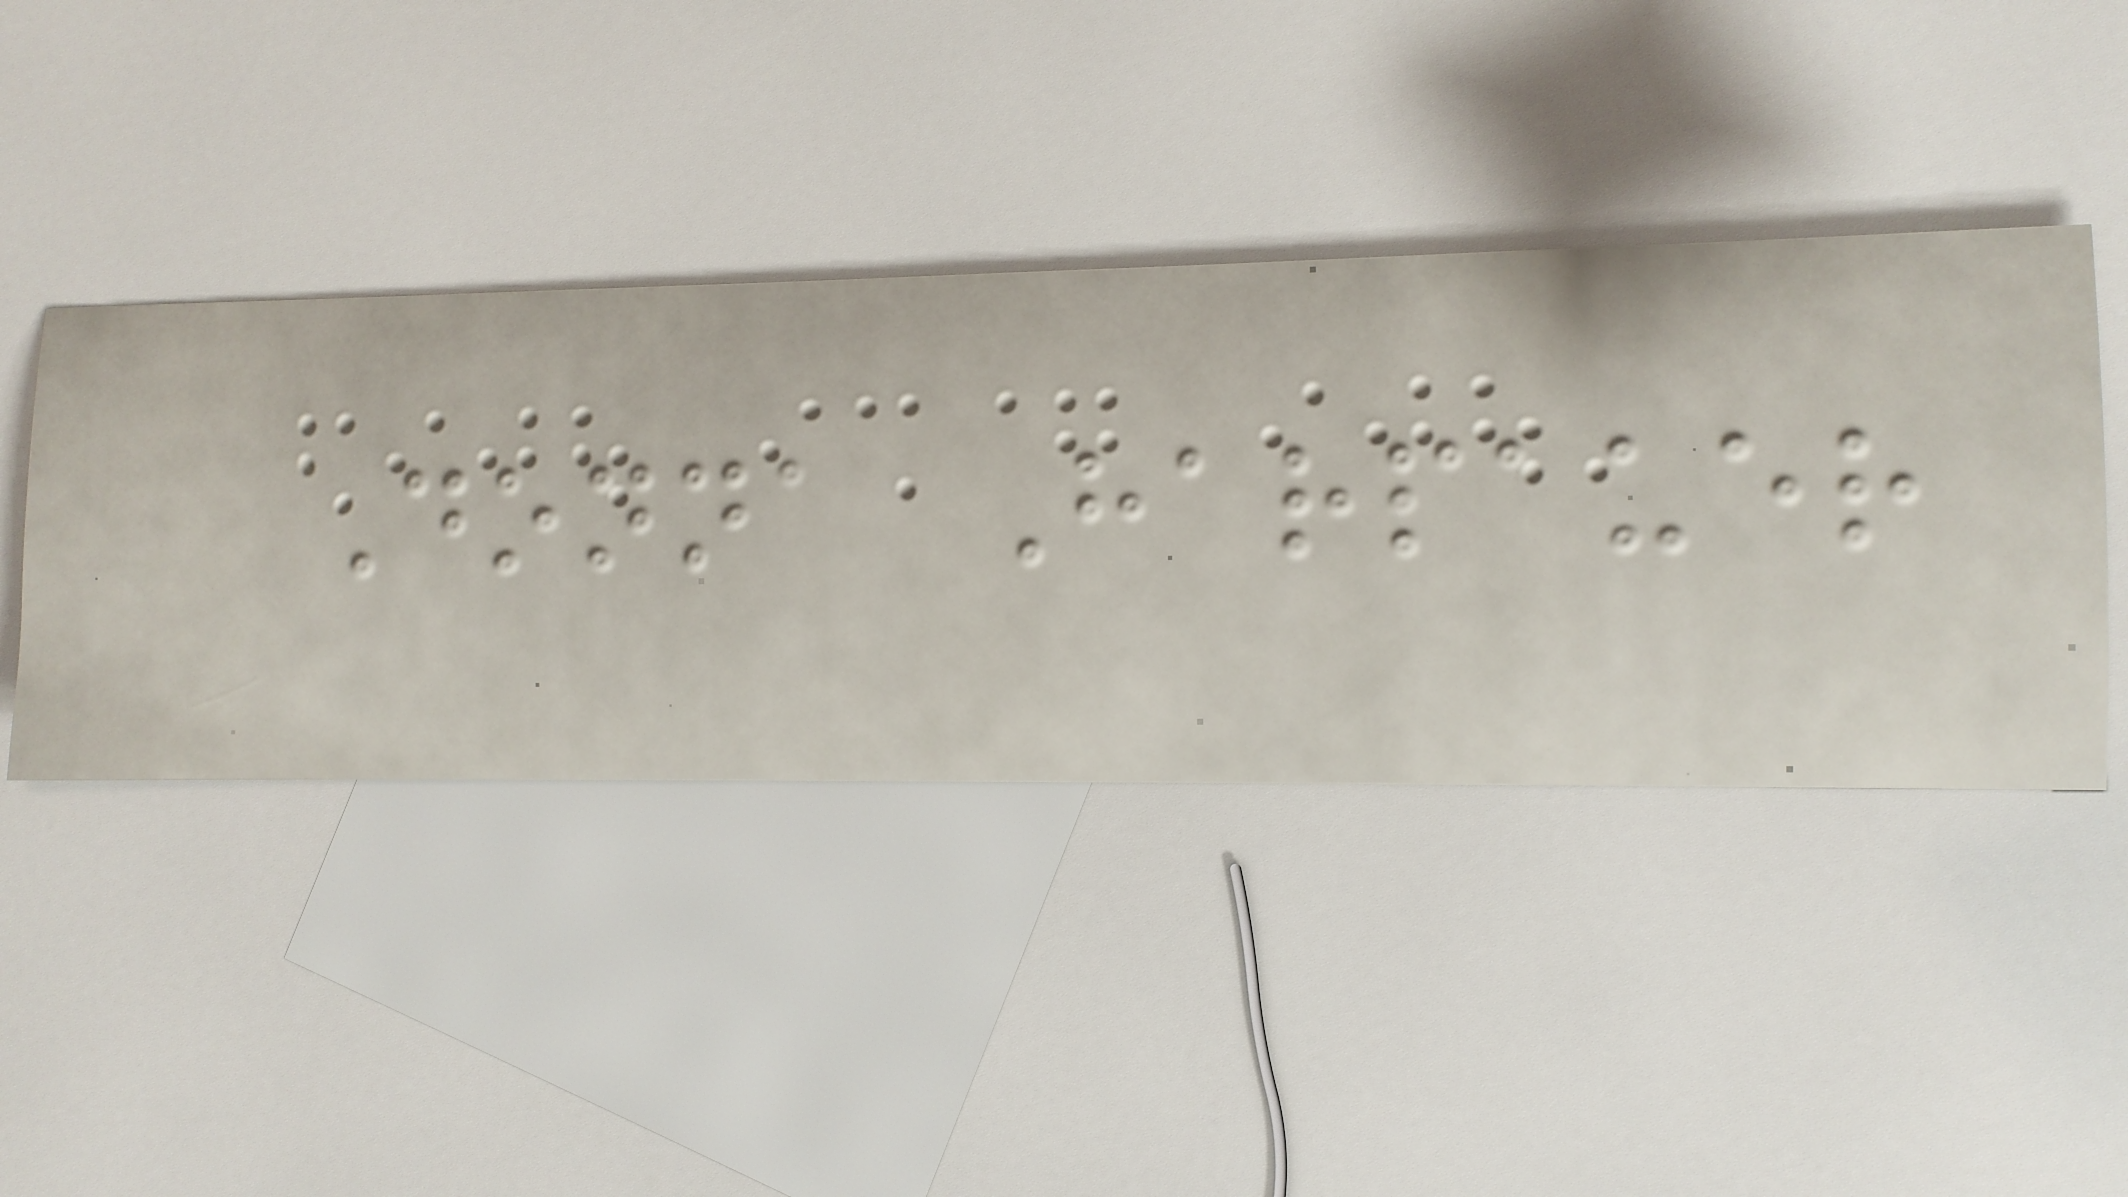Donna Harpauer
